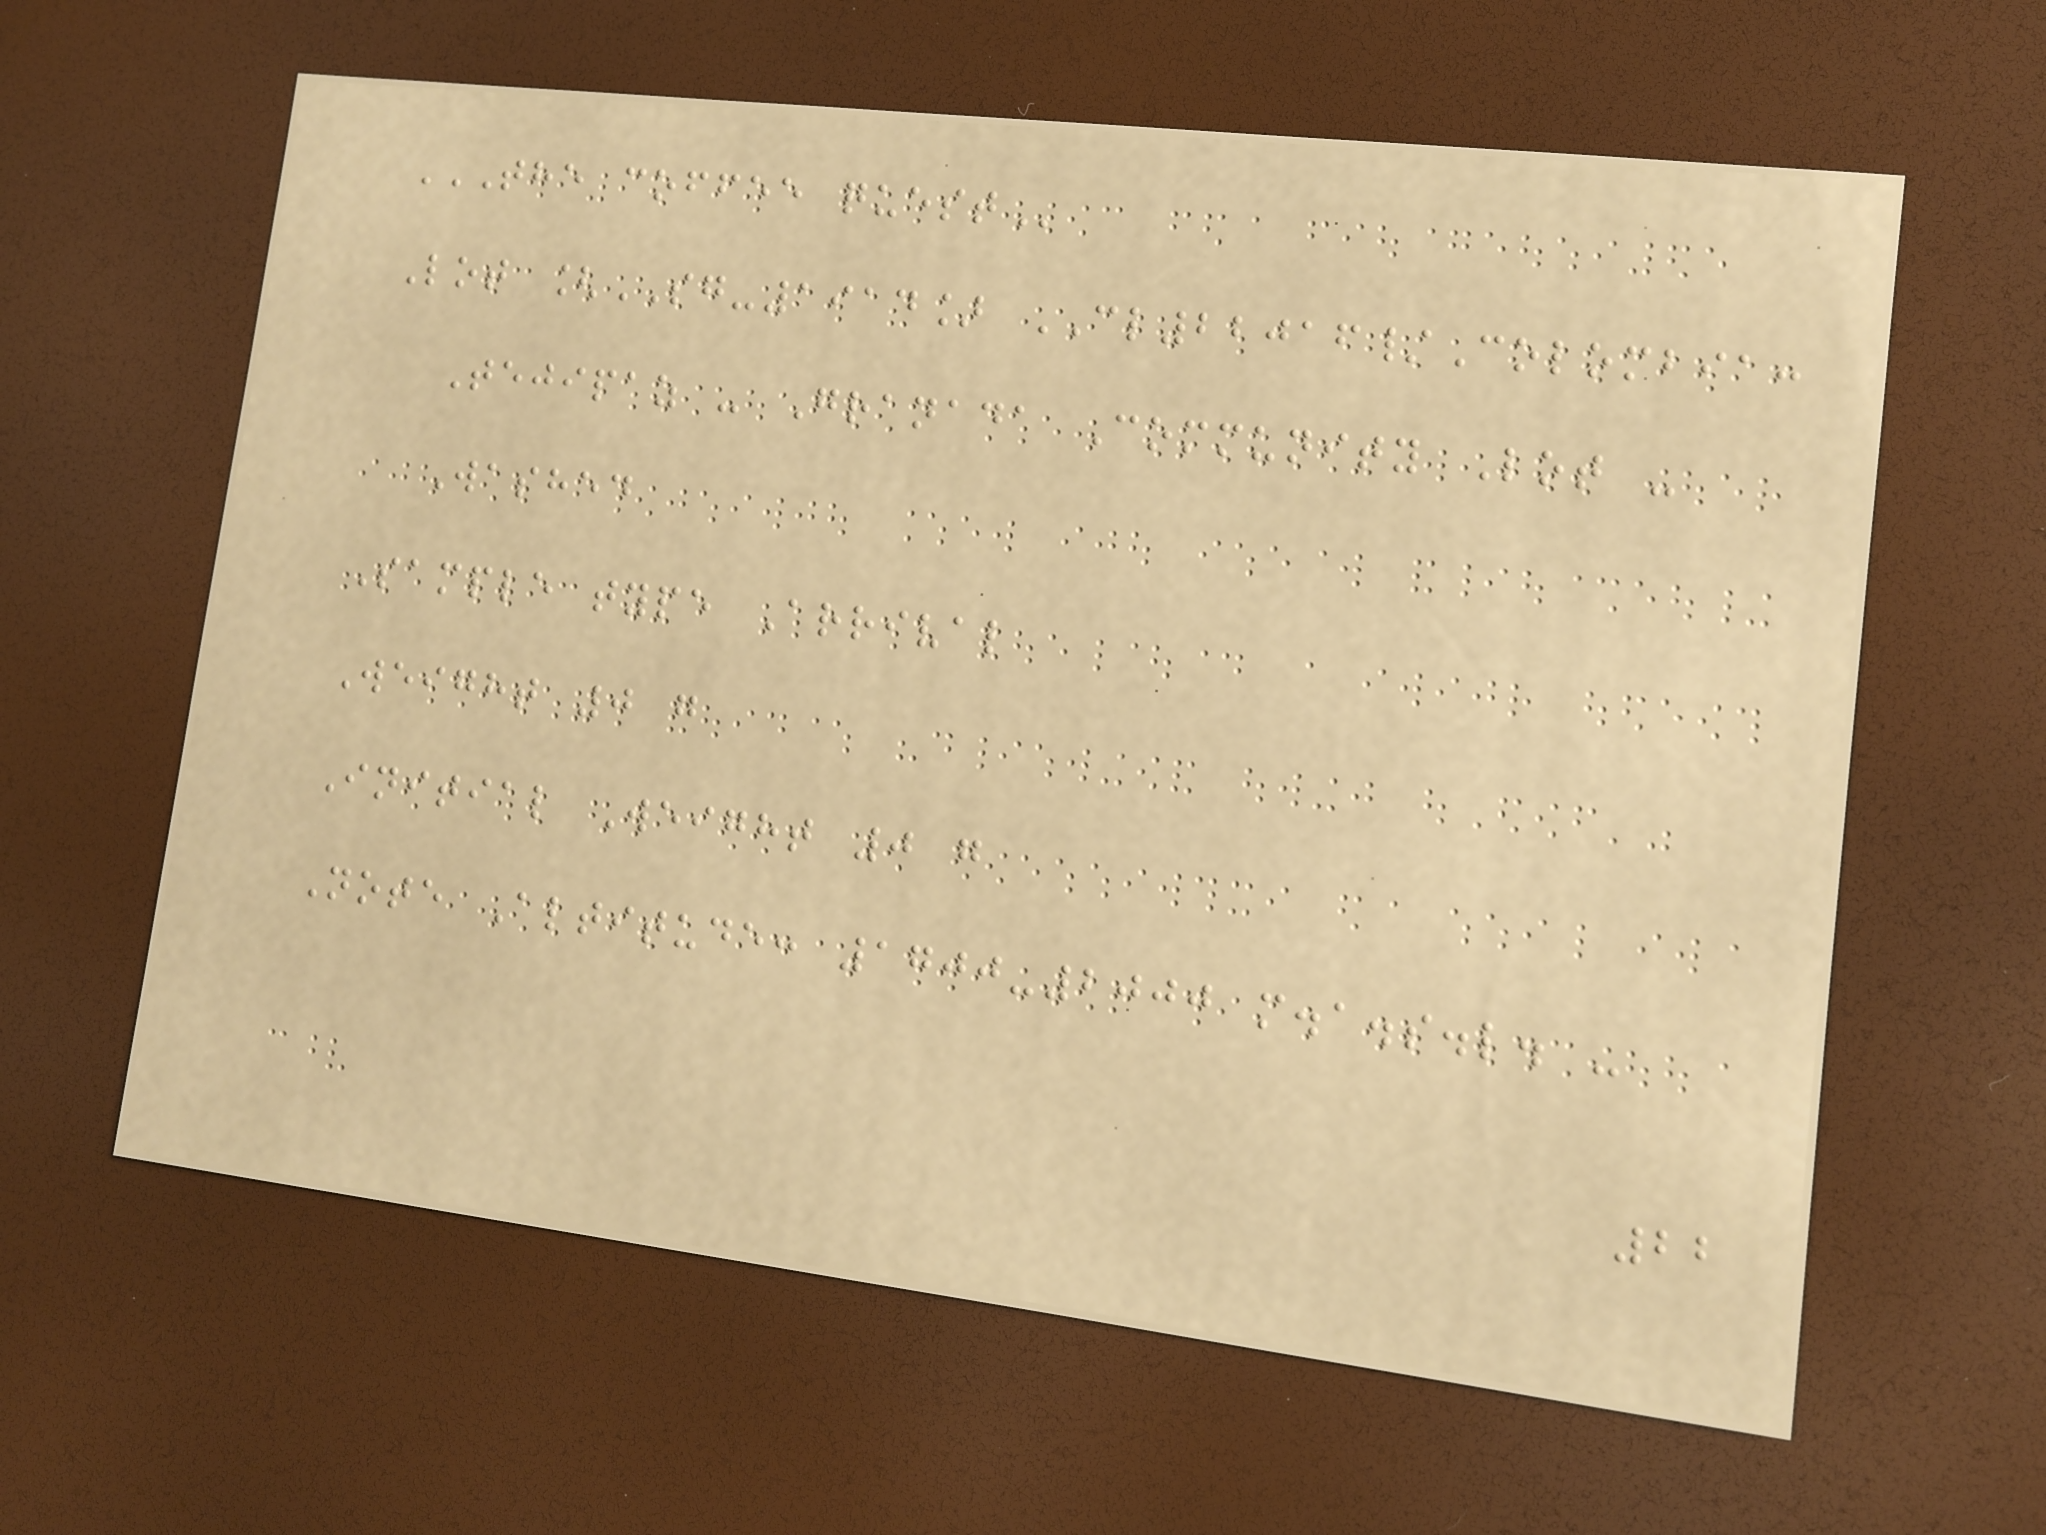THE COFFEE QUEST
Lot [SG-1914] CL22016/Colombia:
Tejipaz - Granada Community Lot -
Washed
Sample type Arrival
Weight 0 g
Initial Weight 0 g
Note Altitude: 1700-2000 m.a.s.l. -
22
